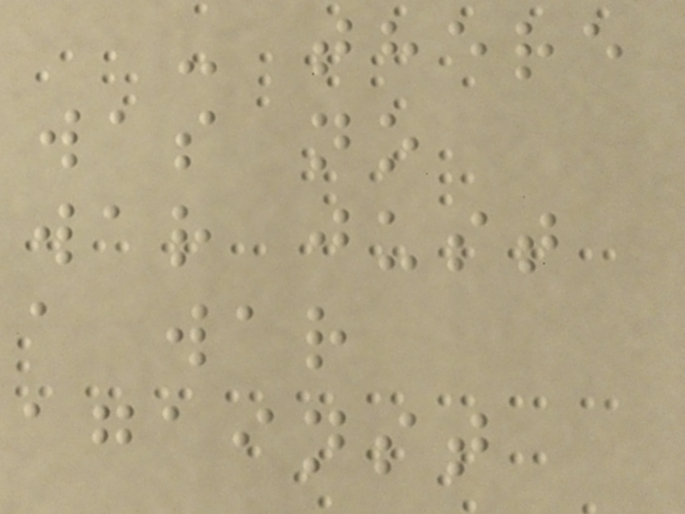- there
was no
war just
a war
against
